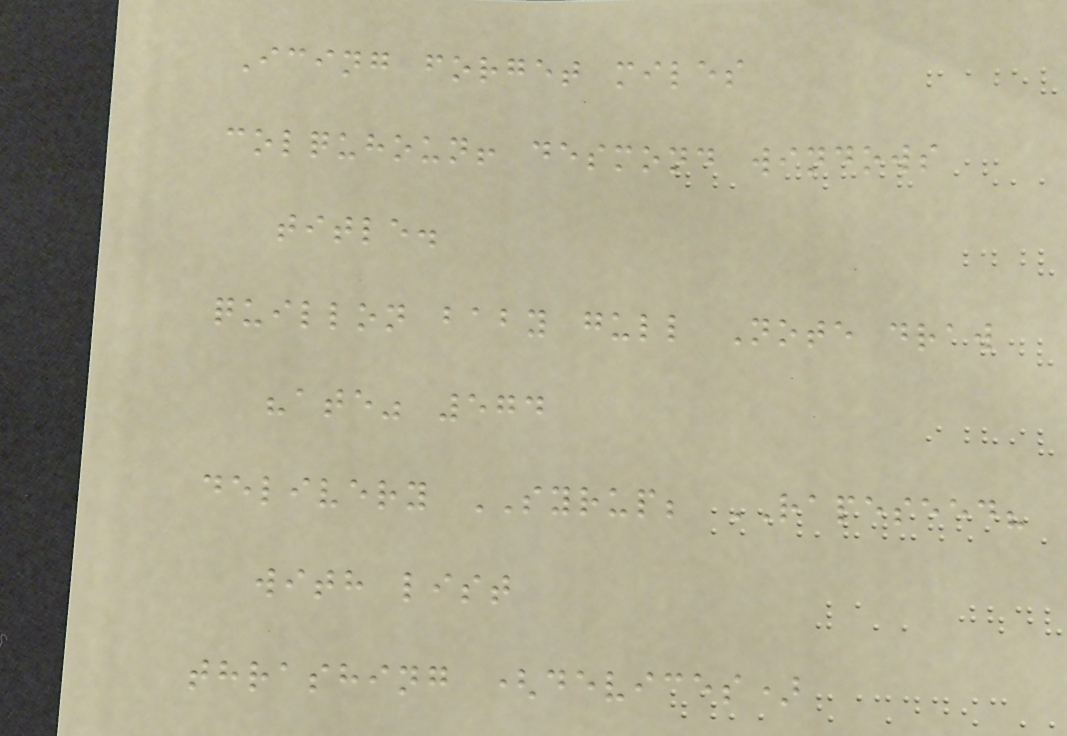Icing forget miles
colquhoun! desmond windows
title.
quillon baby gull Note draw
"ate" 574
delivery SYRUP; RAPESEED?
with list
thrashing (devices)
